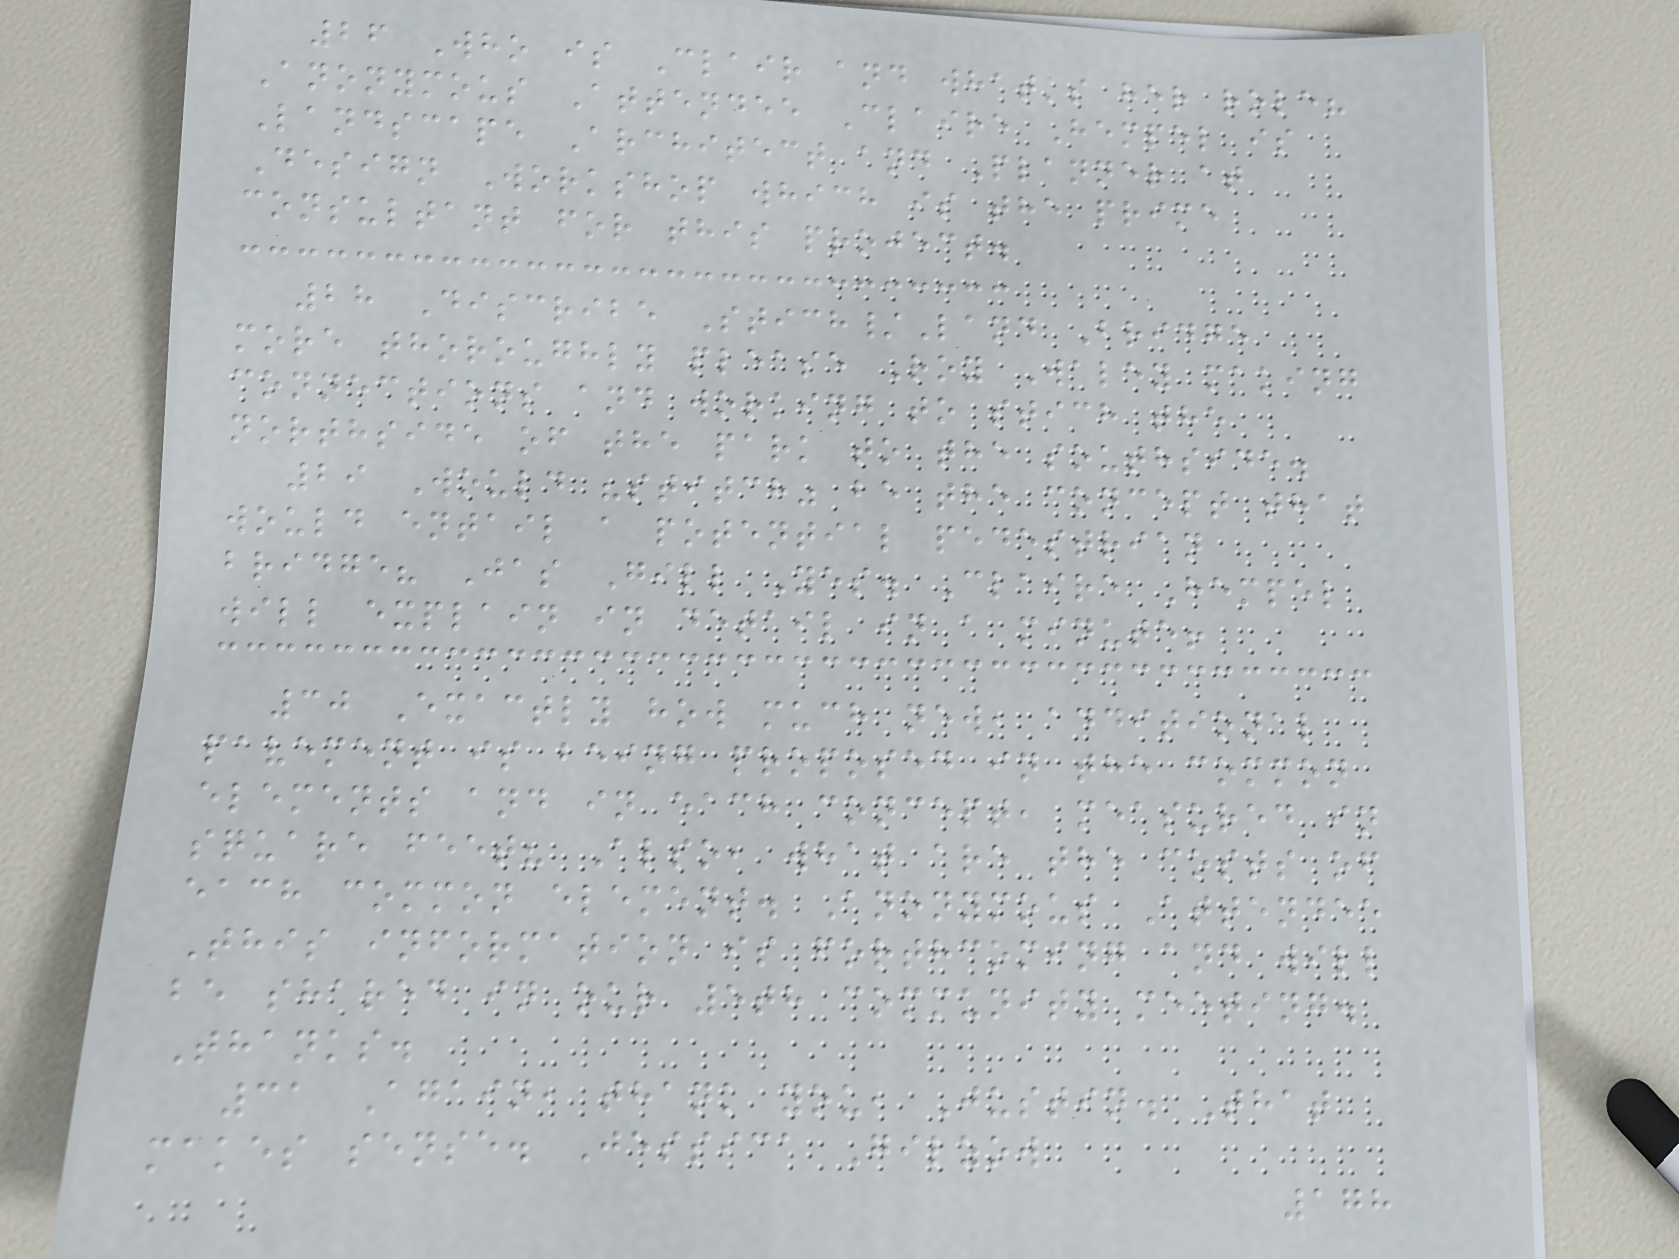26 Who is Clair and what's her role?
Anonymous Attendee Claire Hempel is
Landscape Architect and Planner at
Design Workshop which is the prime
consultant for this project.
28 Discribe Stich/Land Bridge
more thoroughly please Roy Waley making
connections and working to stich the
northside of the park to the southside.
29 Would "stitch" be the concept that
would entail a potential pedestrian
bridge? Jas Gill Yes. Claire Hempel
will explain in detail in a minute!
30 Exactly how much new, additional
pavement is being proposed in the common
elements and in each concept, measured in
square feet? Also, what are the costs of
each common element. Anonymous Attendee
This information is forthcoming and will
be shared in our 5th community meeting.
Thanks.
31 Again, thank you, Justin. That
makes sense. Jessica Gilzow
178
